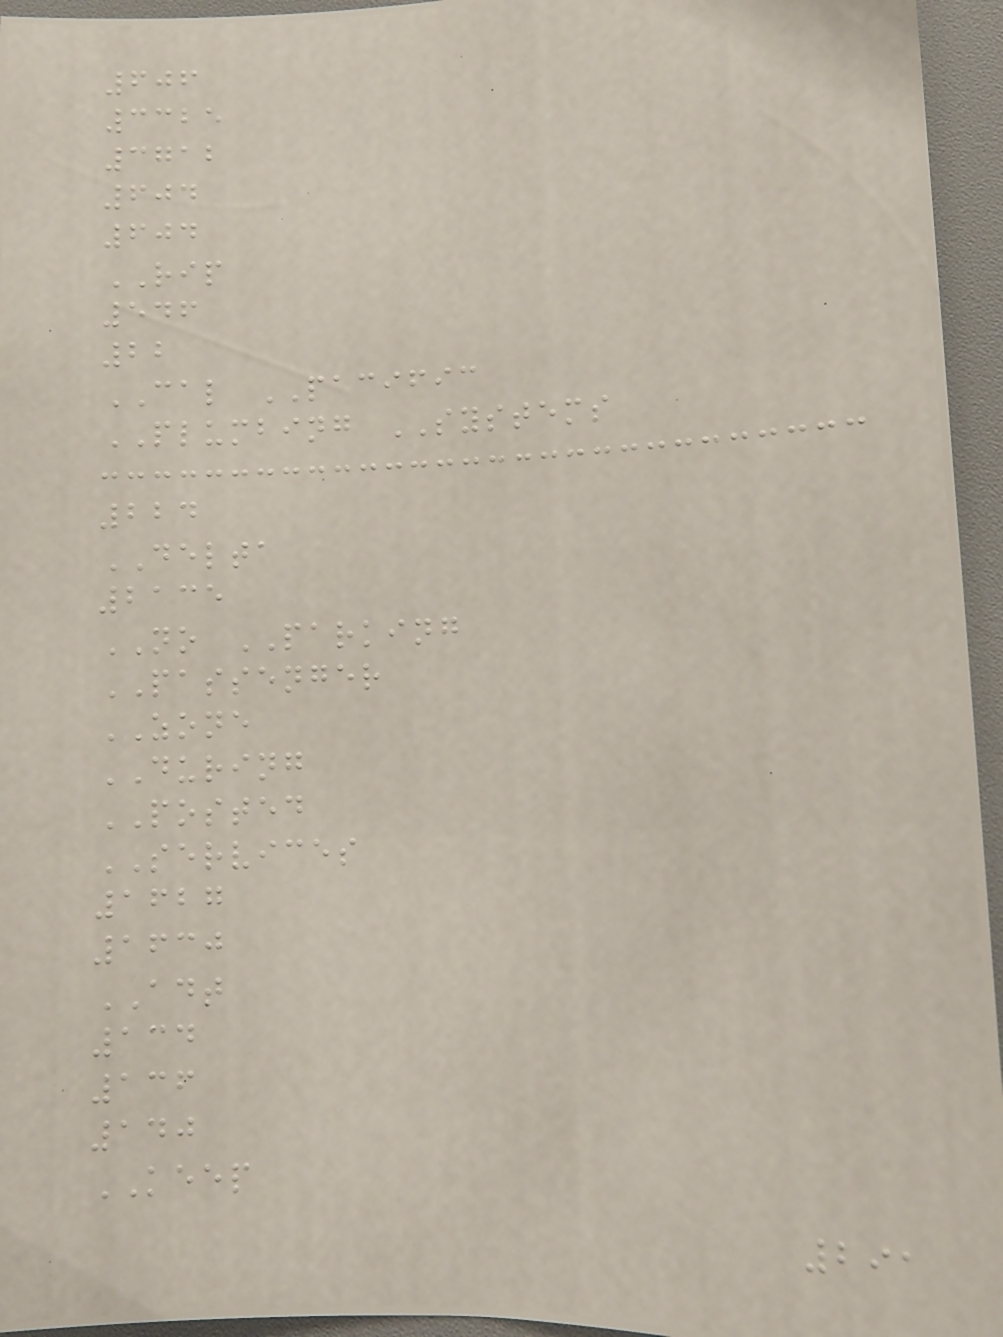606
3325
3712
604
604
RIP
546
22
CAL PACIFIC
PLUMBING SYSTEMS
224
DELTA
2135
NO PARKING
PASSENGER
ZONE
DURING
POSTED
SERVICES
1627
1630
ADT
134
136
140
KEEP
291
